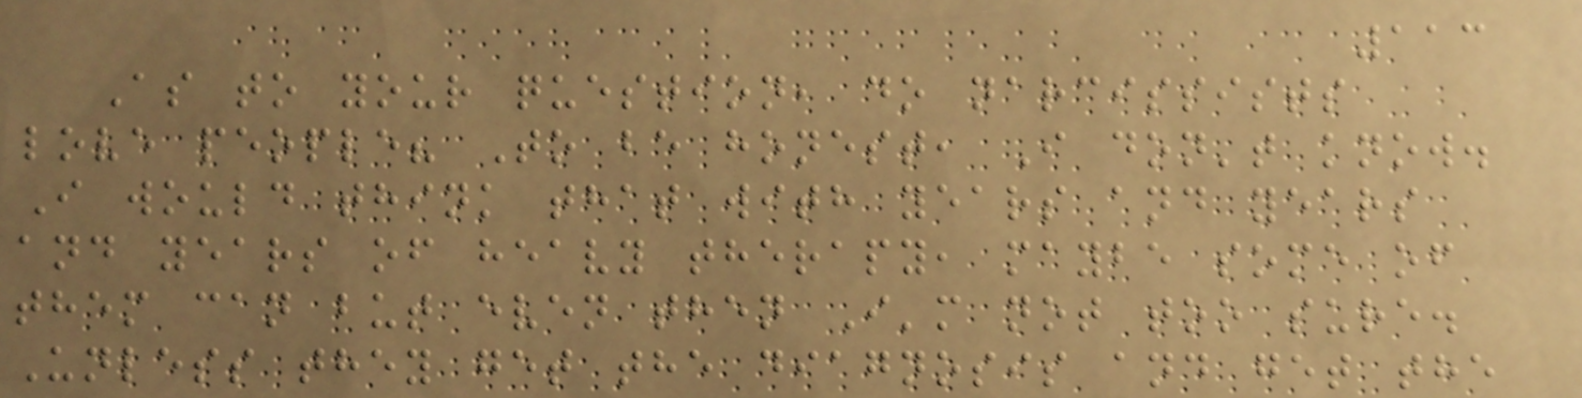113
As to your question, do narcissists
love people? To be honest, I don't know.
I would think that with years and years
and years of heavy therapy, maybe some of
them can but even then I'm not too sure.
Unless they get the diagnosis and get the
